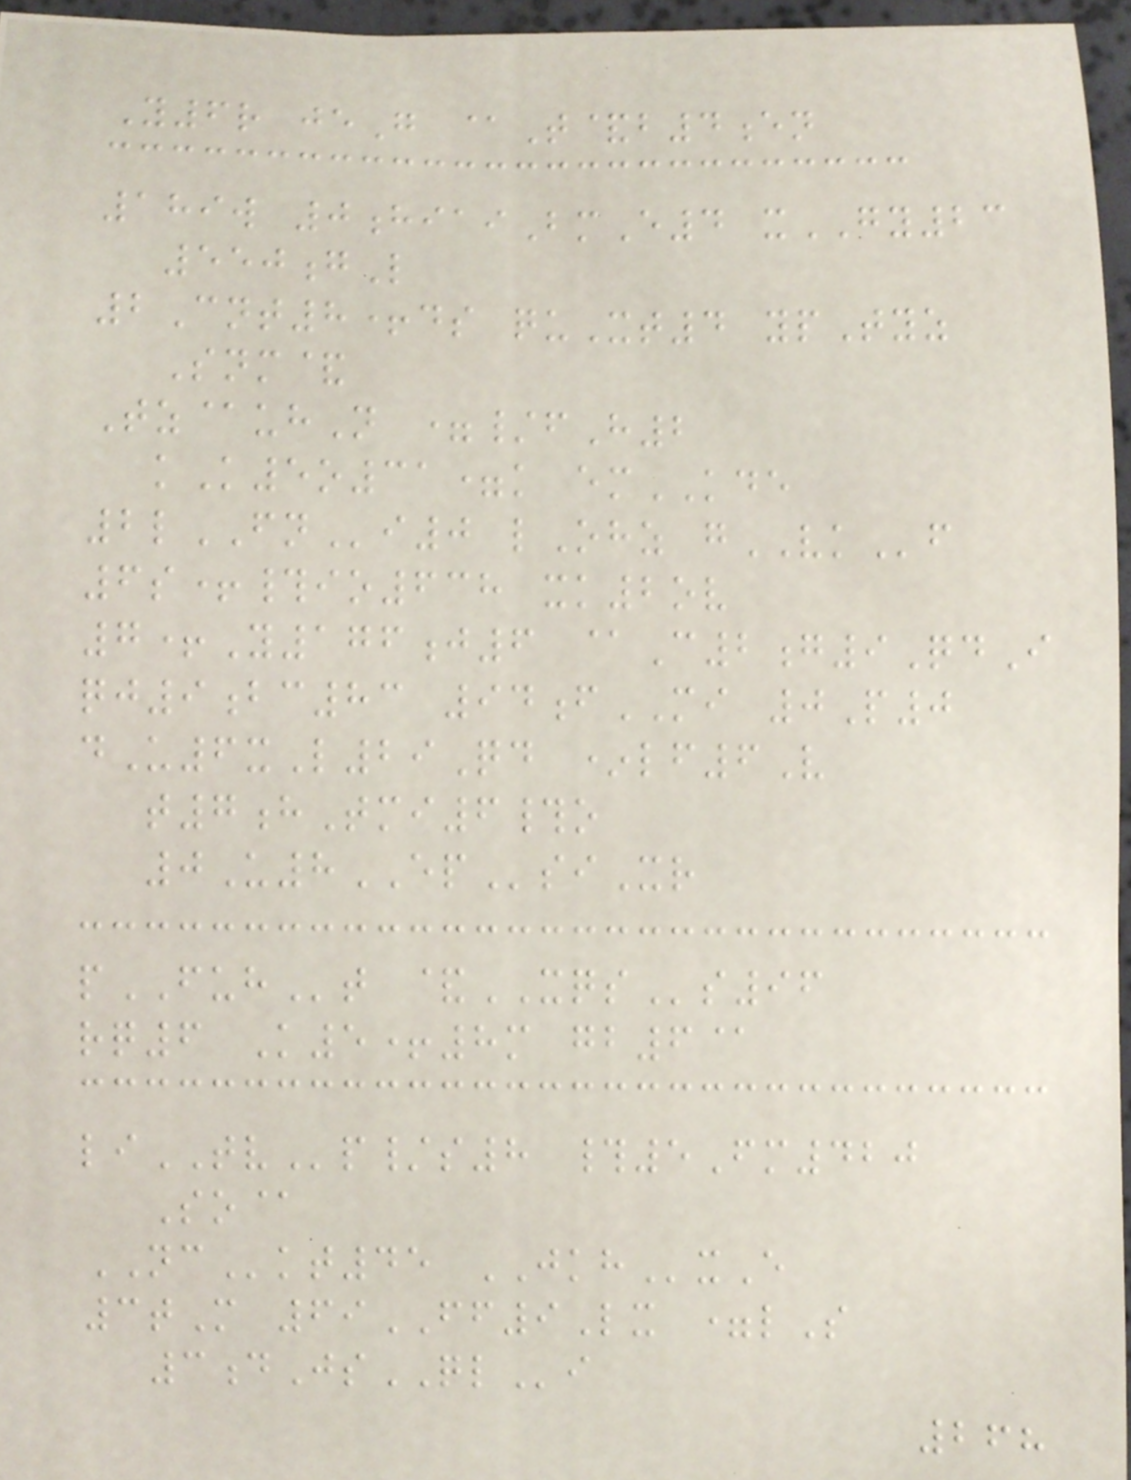Y6r jeG @T&b4en
189w 0hiaiBmE4 xGY23
550gL
2Cnt8+ds quXt4 ypTyz
Snm&
Tz@uhN =/fH2
kK5o31=k emKDE
2lFNi0 lOhz gVKf
6s+#io638 xk2ov
7+Y176j6 @C2g9QdI
qj9bc83 94fMI 0P0
dU6xL29Qd *lf6V
t7hTmi6#o
0U8EPsiXr
pFUHt &XQSs96
rq6 K5+8m gb6@
liTVp/s8 #5Fm420
So@
NCkt45 JKHxE
3tM 69FF9Lx =lS
3dJsQLi
268
